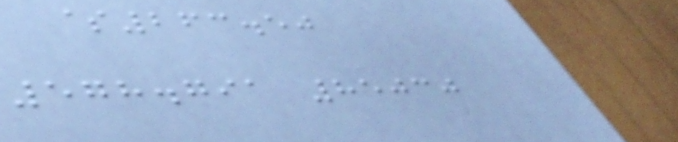$263.50
578.791 85030
